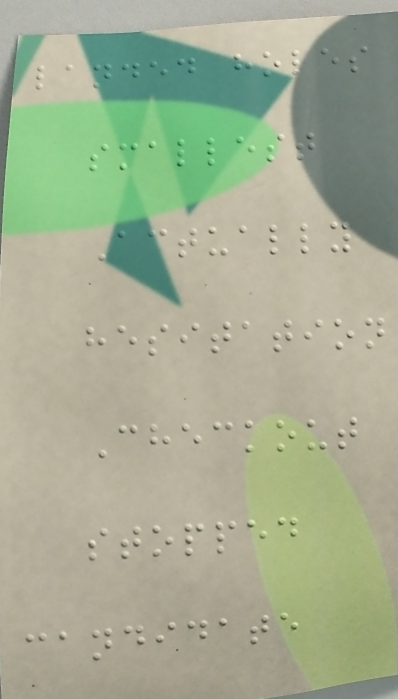landed holes
smallest
Actually
hesitation
Checkout
stopped
candidate
